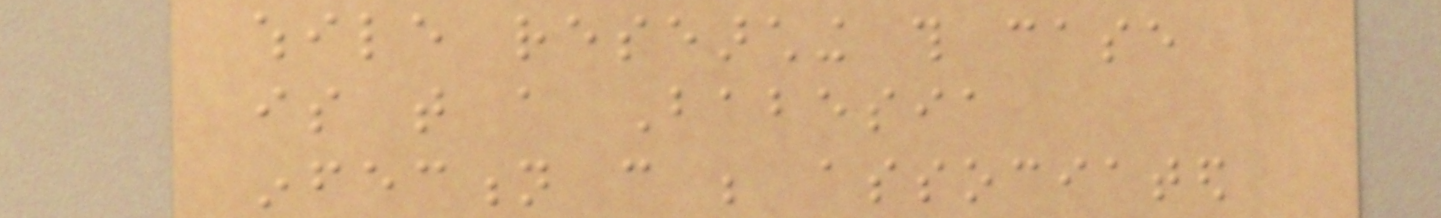while researching this case
is that a Babesia
infection can be associated
